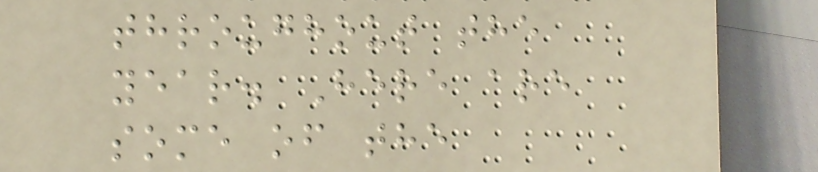throughout the
year. Here are
some of the
